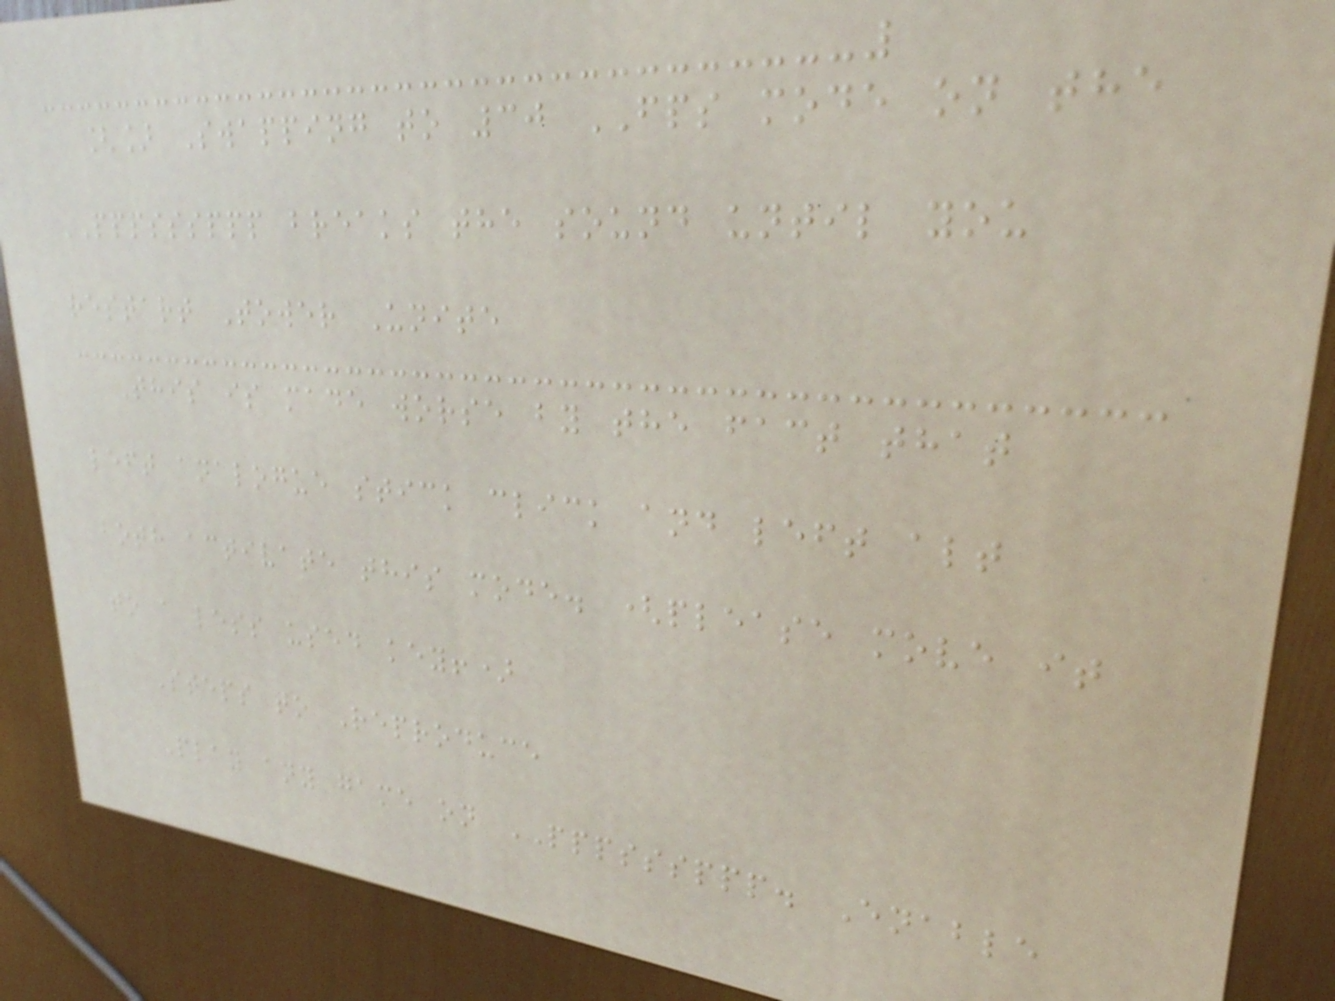[] Swapping to 30 FPS mode on the
PPPSSSPPP breaks the sound until you
restart Tower Unite
This is made worse by the fact that
left analogue stick click and left alt
both activate this mode. (please move it
to a less used key!)
Steps to Reproduce
Play any game on PPPSSSPPP. Enable
